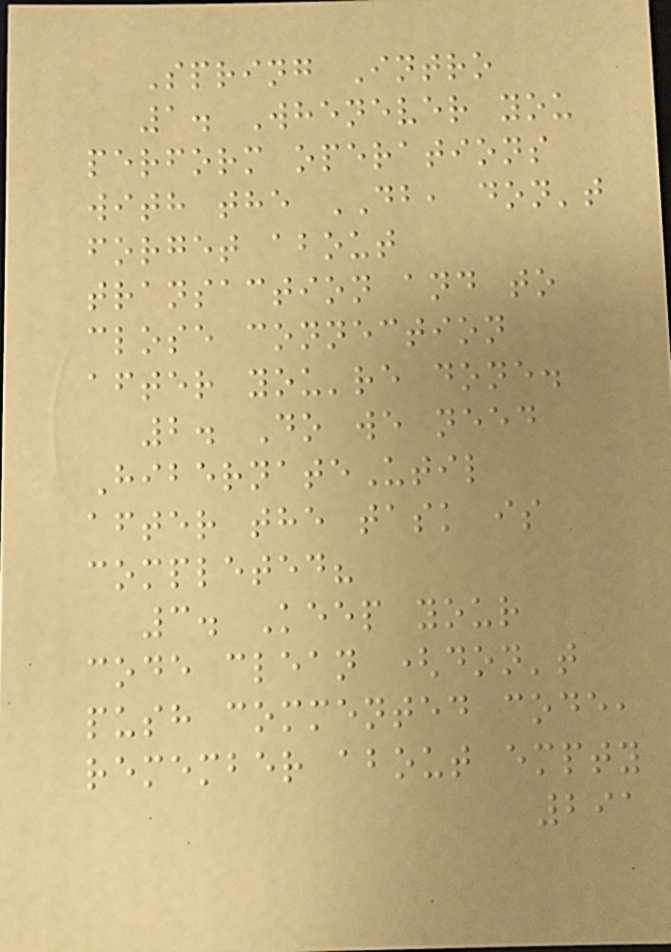Spring Intro
1. Whenever you
perform operations
with the DB, don't
forget about
transaction and to
close connection
after you're done.
2. Do we need
HibernateUtil
after the task is
completed?
3. Keep your
code clean (don't
push commented code,
remember about empty
291
